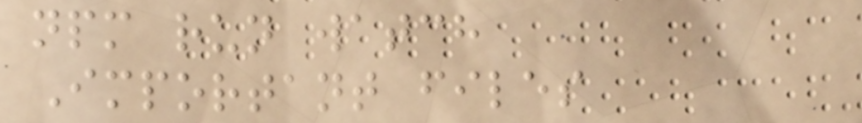npm run watch
Important files
